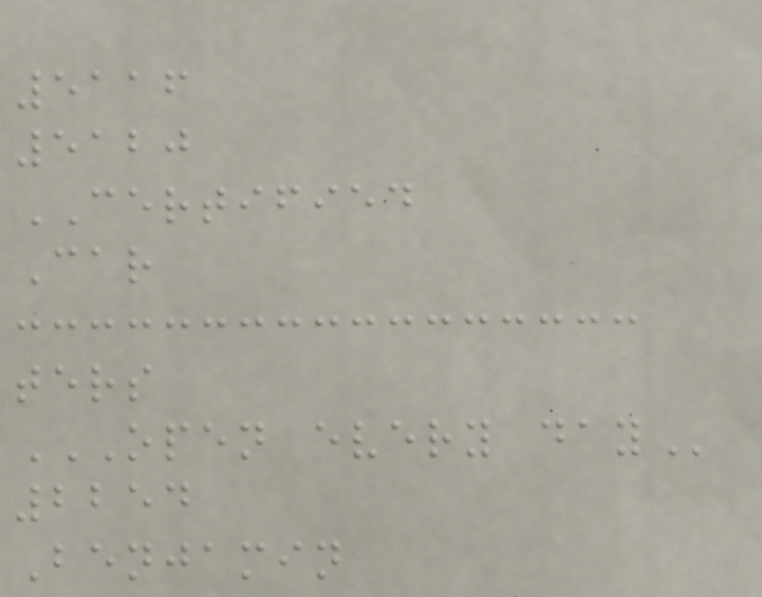5116
5120
CERTIFIED
Car
ters
OPEN EVERY DAY
2254
Benjamin
